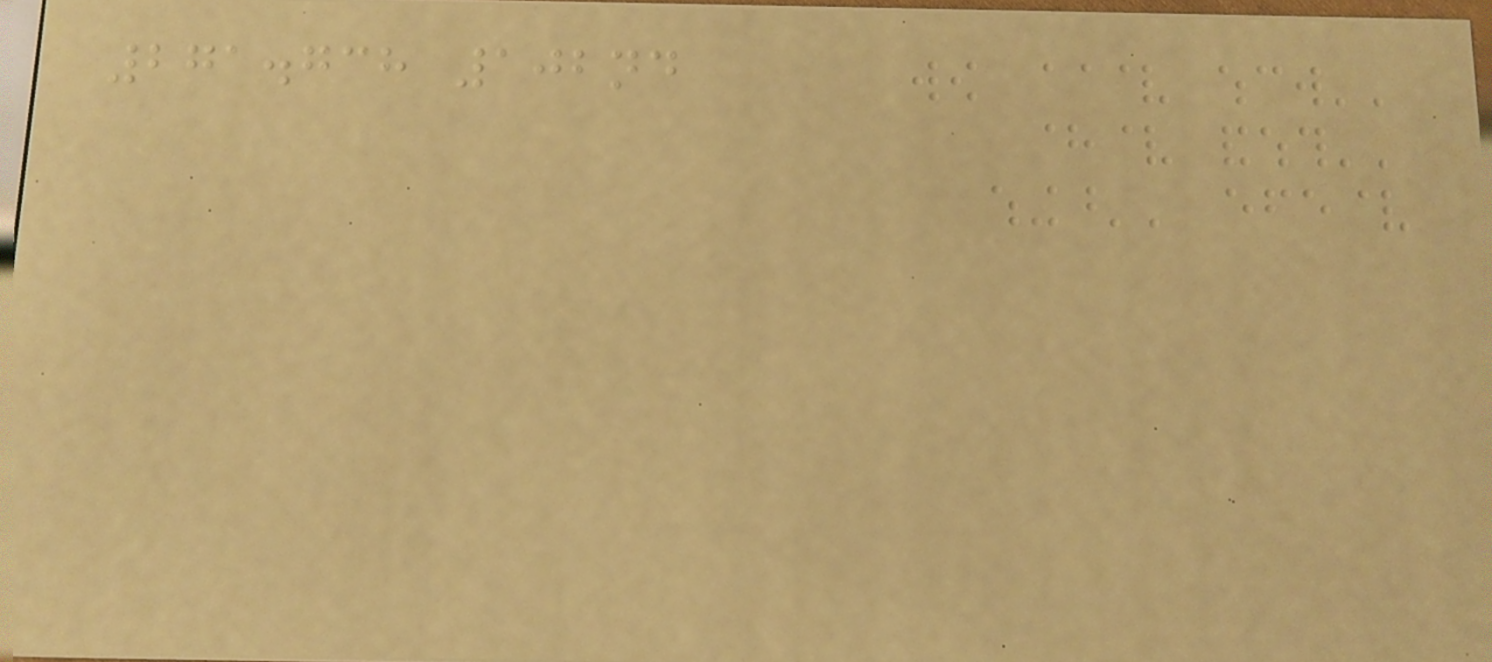271.738 102nd
